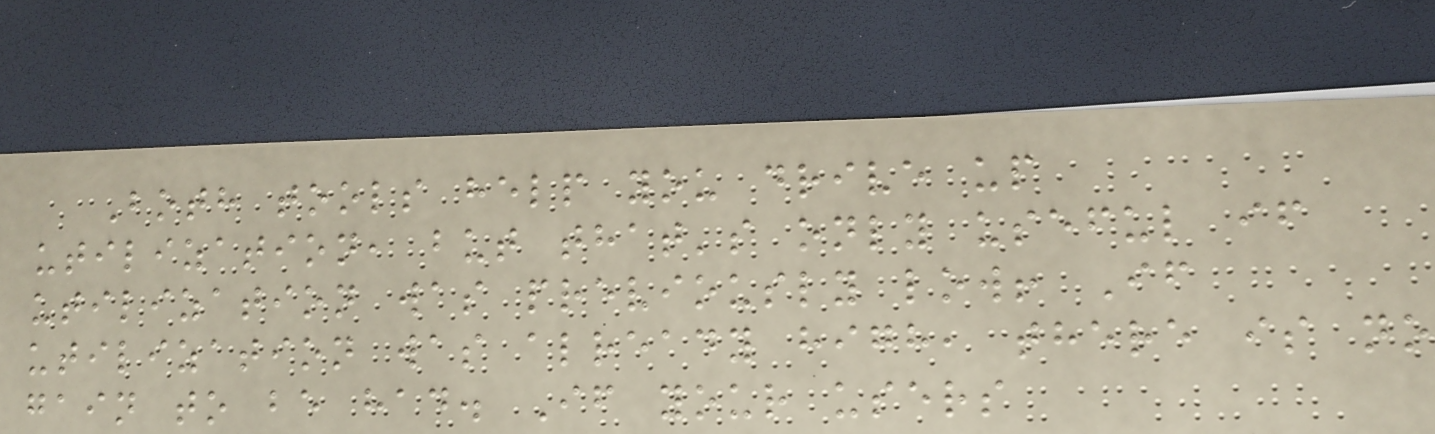Both tools help you drive up
utilization, but that's only useful if
utilization was previously low! If
utilization was already high, there is no
gain to be had. If your users
